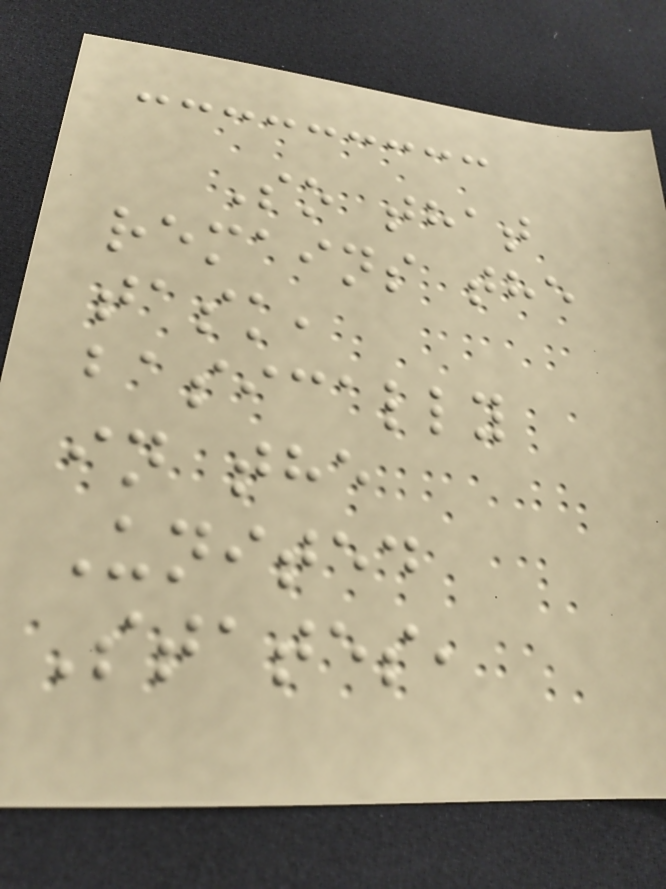So that
remains the
task,
basically
in the
United
States,
